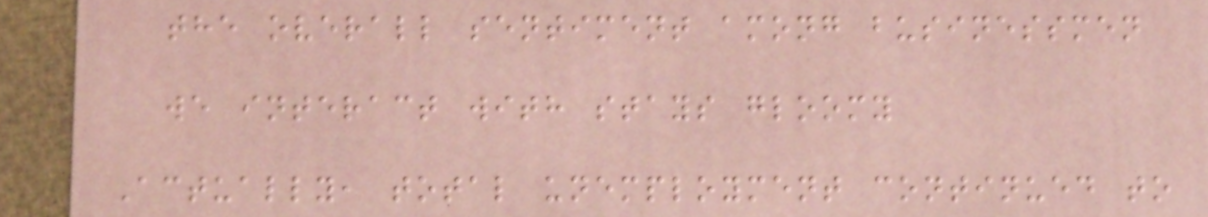the overall sentiment among businessmen
we interact with stays gloomy
Actually, total unemployment continued to
